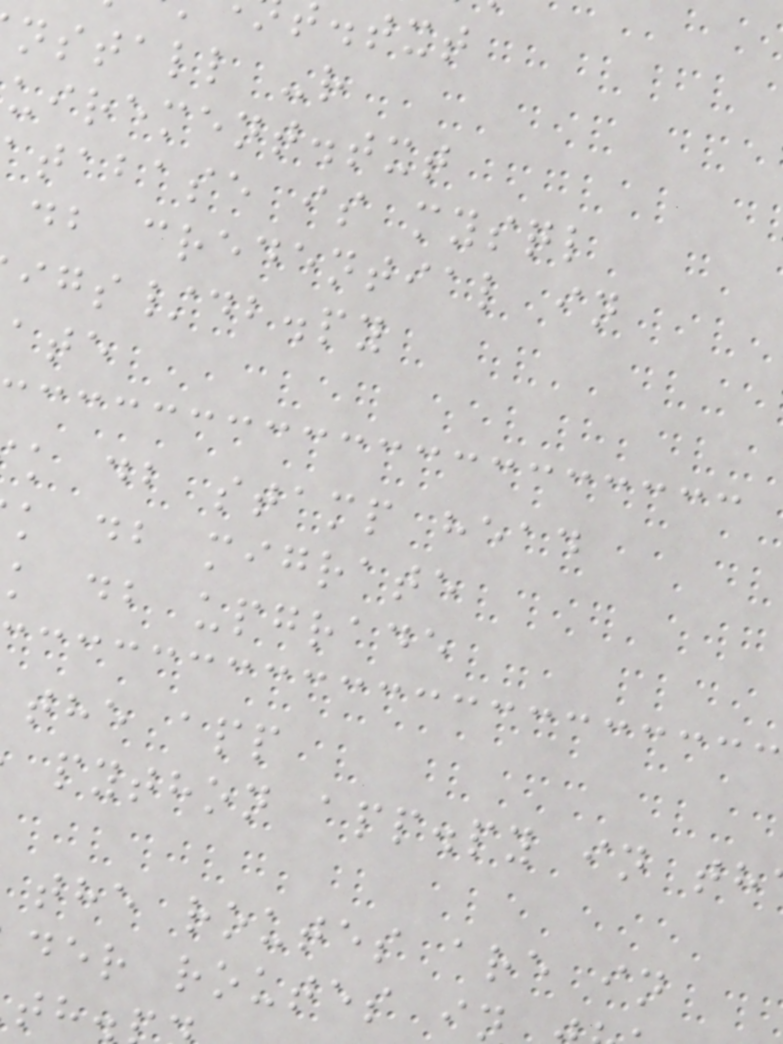.txt
nstall -r
uirement.txt
tabase is mysql
db credential in
igs/db.py
k db stamp head
k db migrate
k db upgrade
the app
python app.py in th
the routes are in
der routes i
